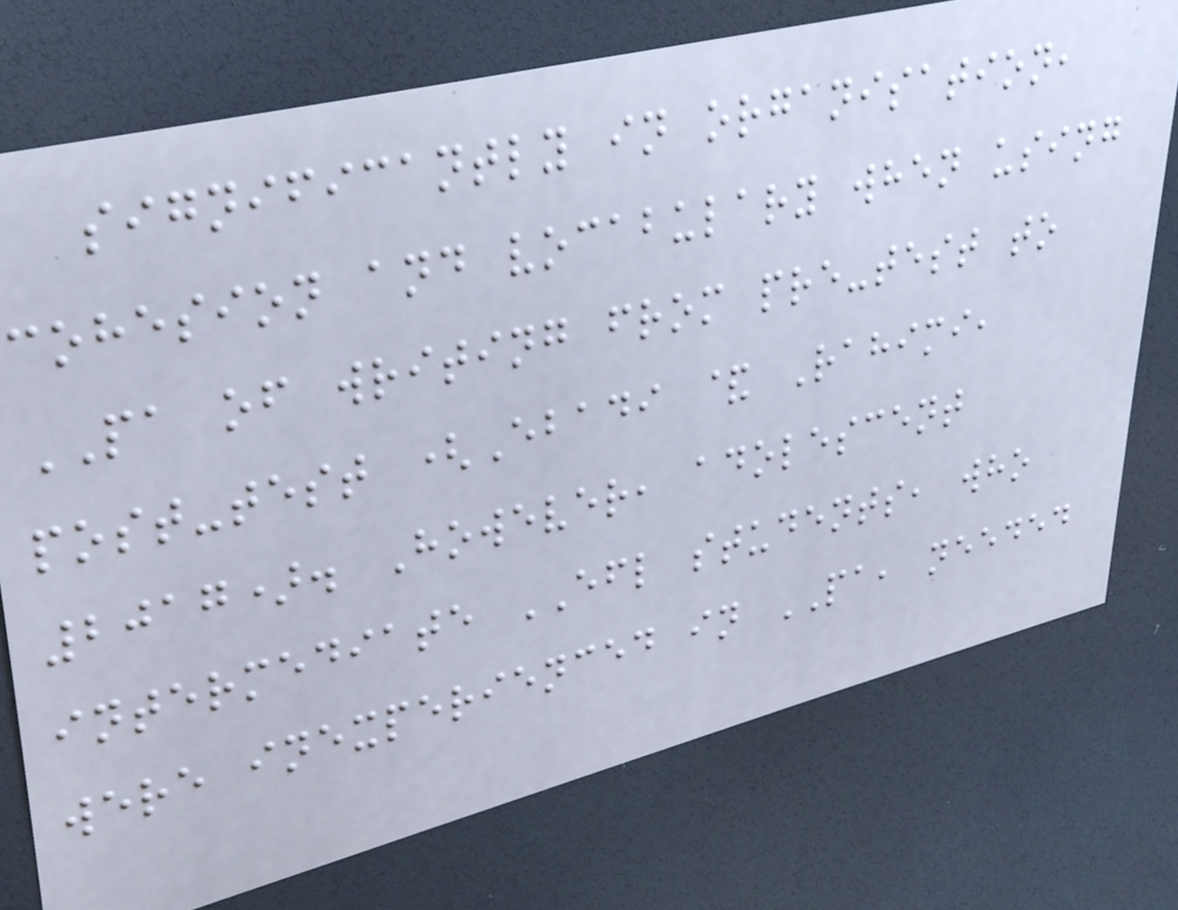significantly in organisation,
cohesion and vocabulary when using
PA of writing from pre-test to
post-test (Ebadi & Rahimi,
2017). However, adolescent
intermediate EFL students, who
were inexperienced in PA, needed
